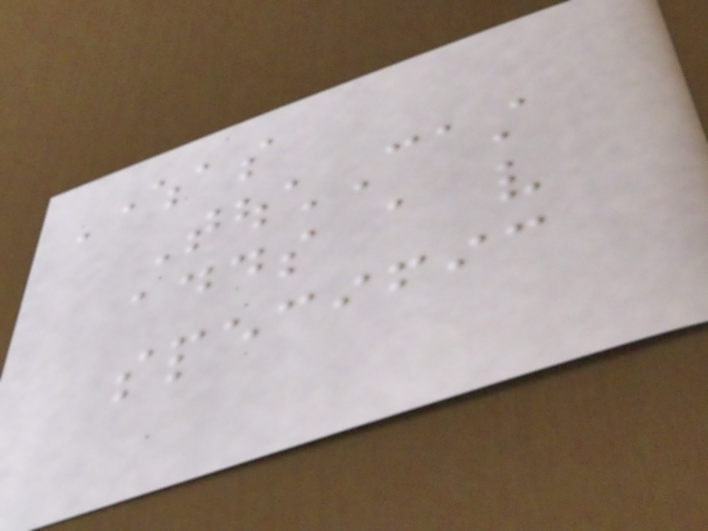Whereas
TouchCast
adds a very
specific
